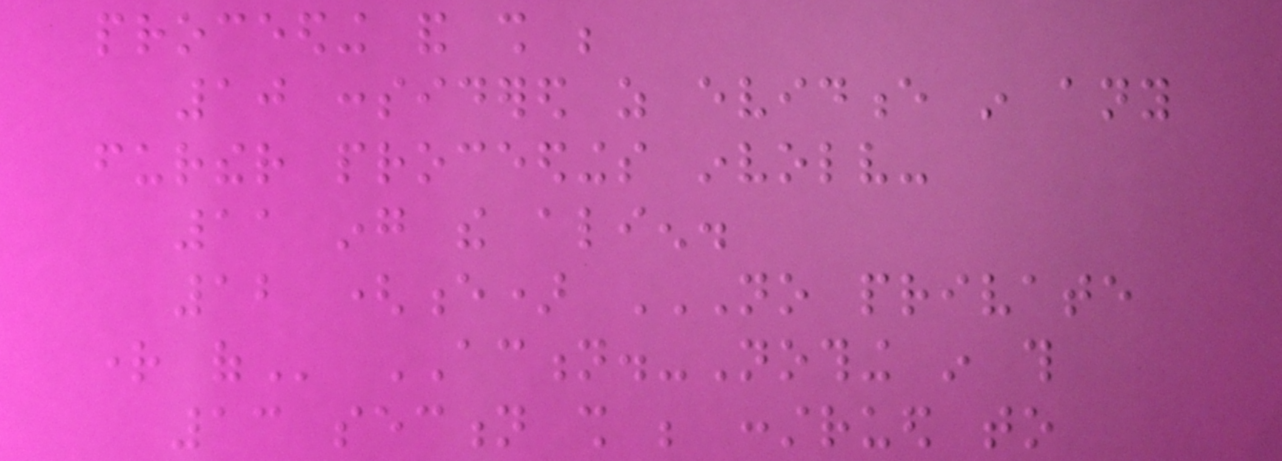proceeding and shall be
10 considered as evidence in any
further proceedings involv-
11 ing the alien.
12 (e) NO PRIVATE
RIGHT OF ACTION.-Nothing in this
13 section shall be construed to
